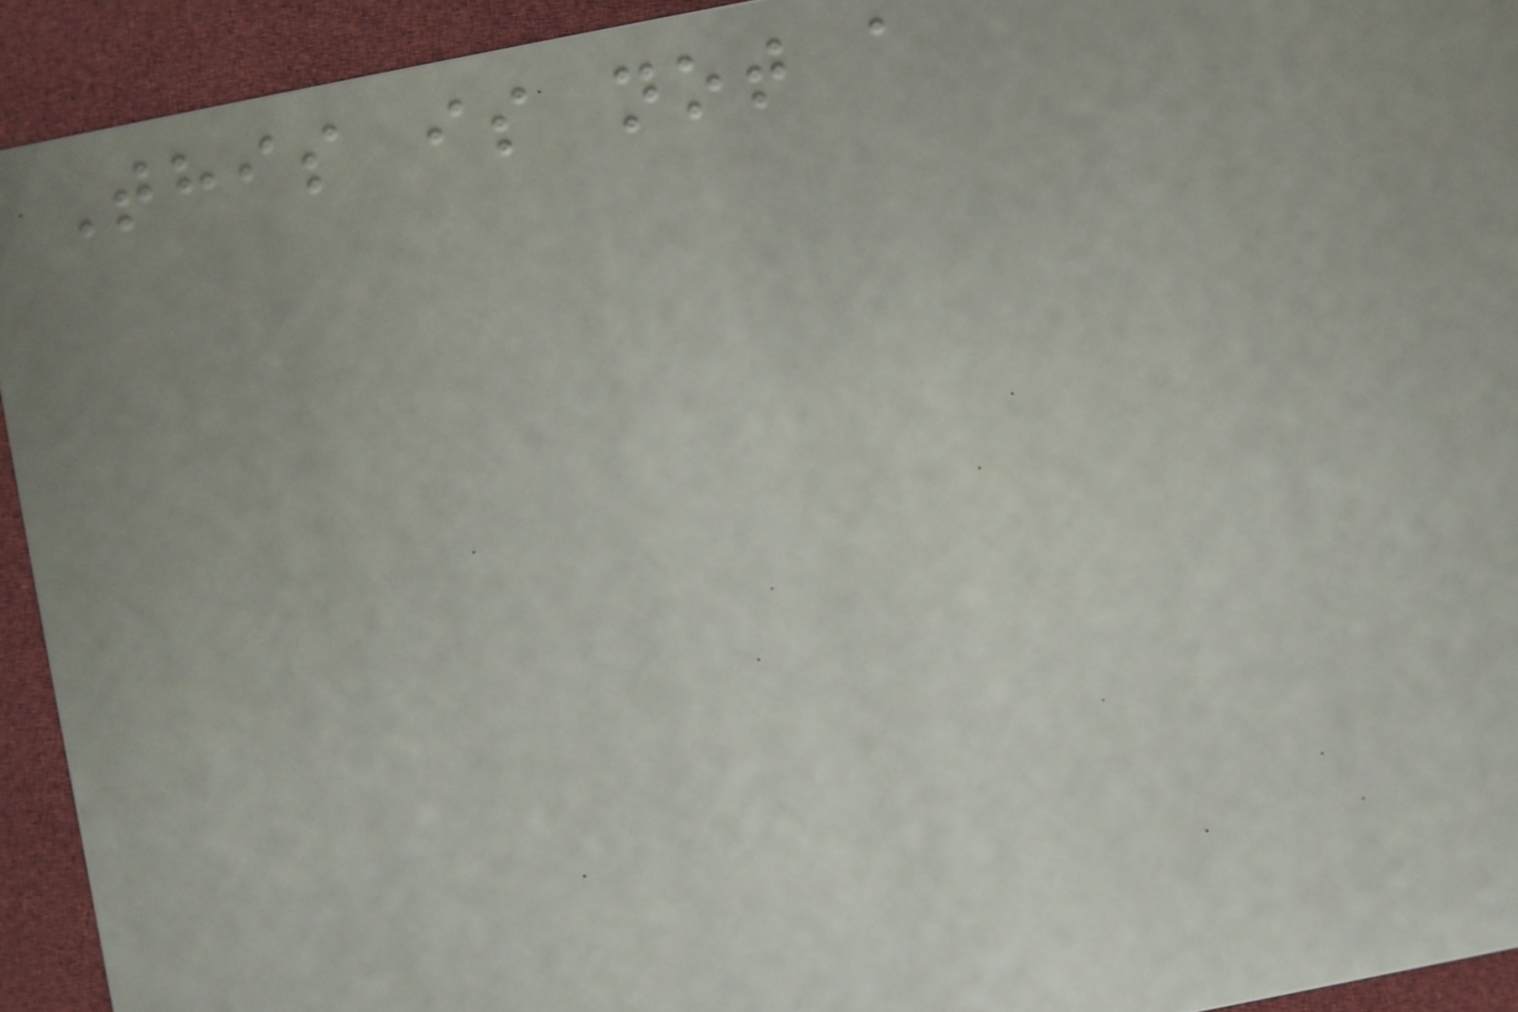This is not a
